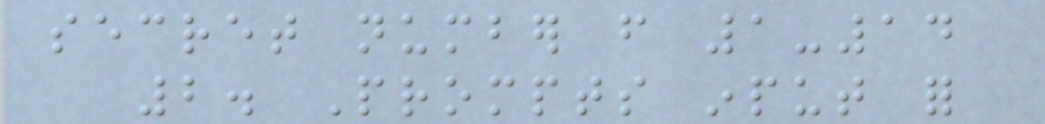secret number from 1-14
2. Prompts input for
